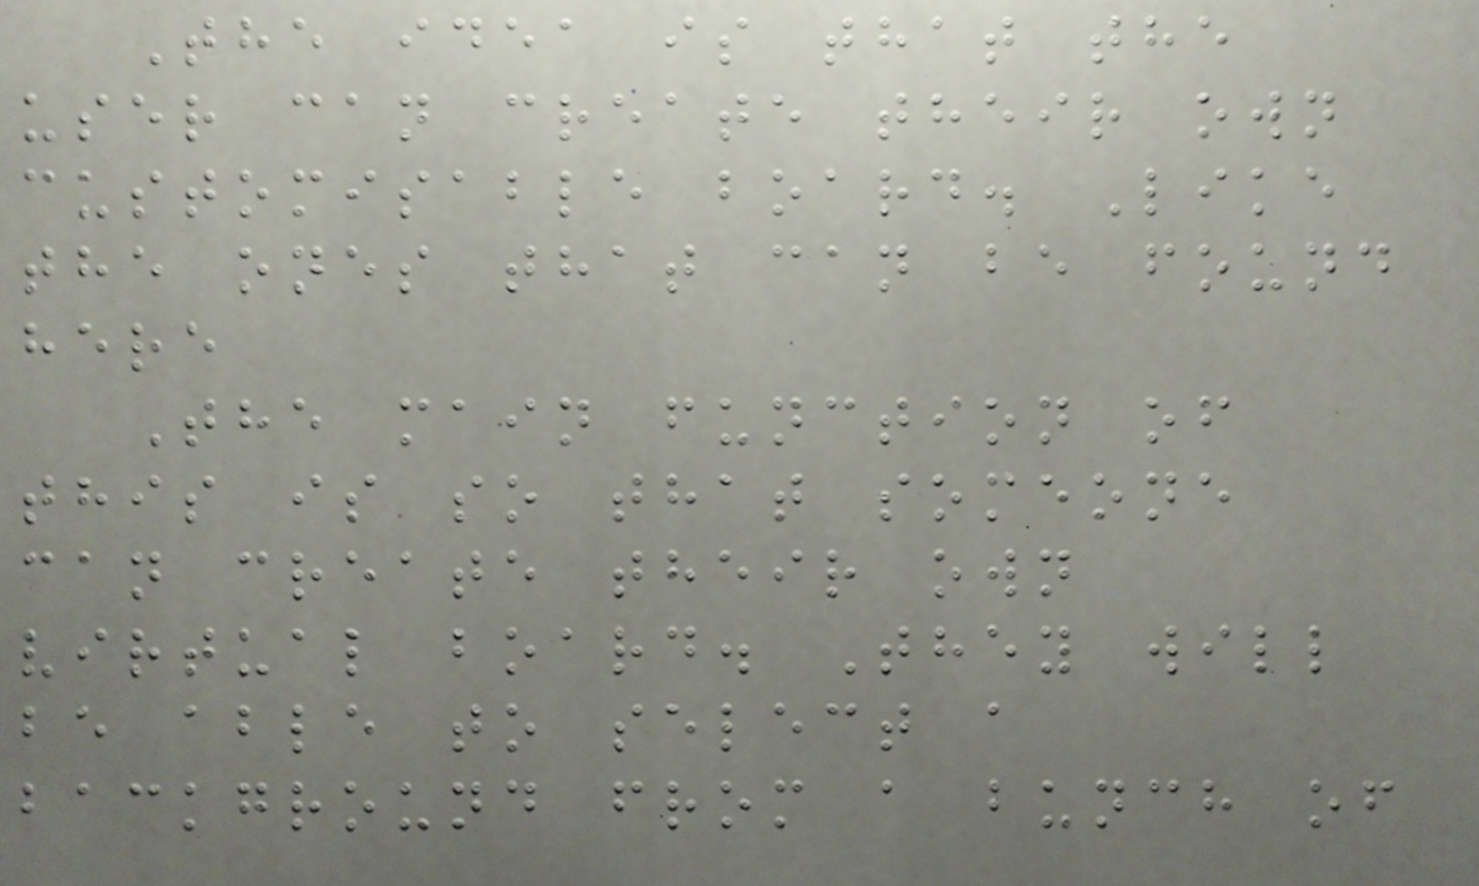The idea is that the
user can create their own
customisable board. Like
the ones that can be found
here
The main function of
this is so that someone
can create their own
virtual board. They will
be able to select a
background from a bunch of
